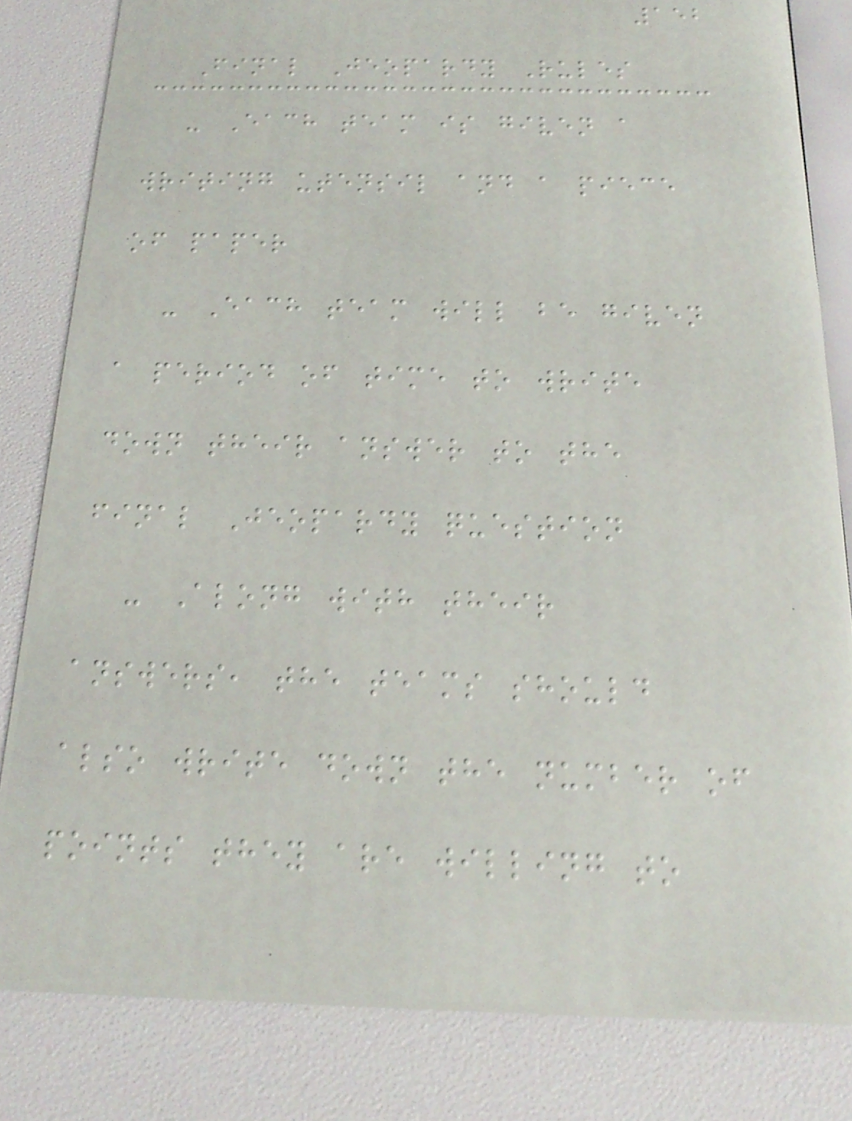152
Final Jeopardy Rules
- Each team is given a
writing utensil and a piece
of paper
- Each team will be given
a period of time to write
down their answer to the
final Jeopardy question
- Along with their
answers, the teams should
also write down the number of
points they are willing to
